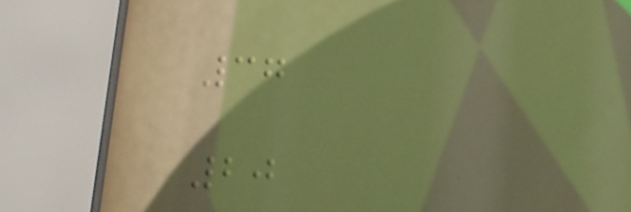37
20
